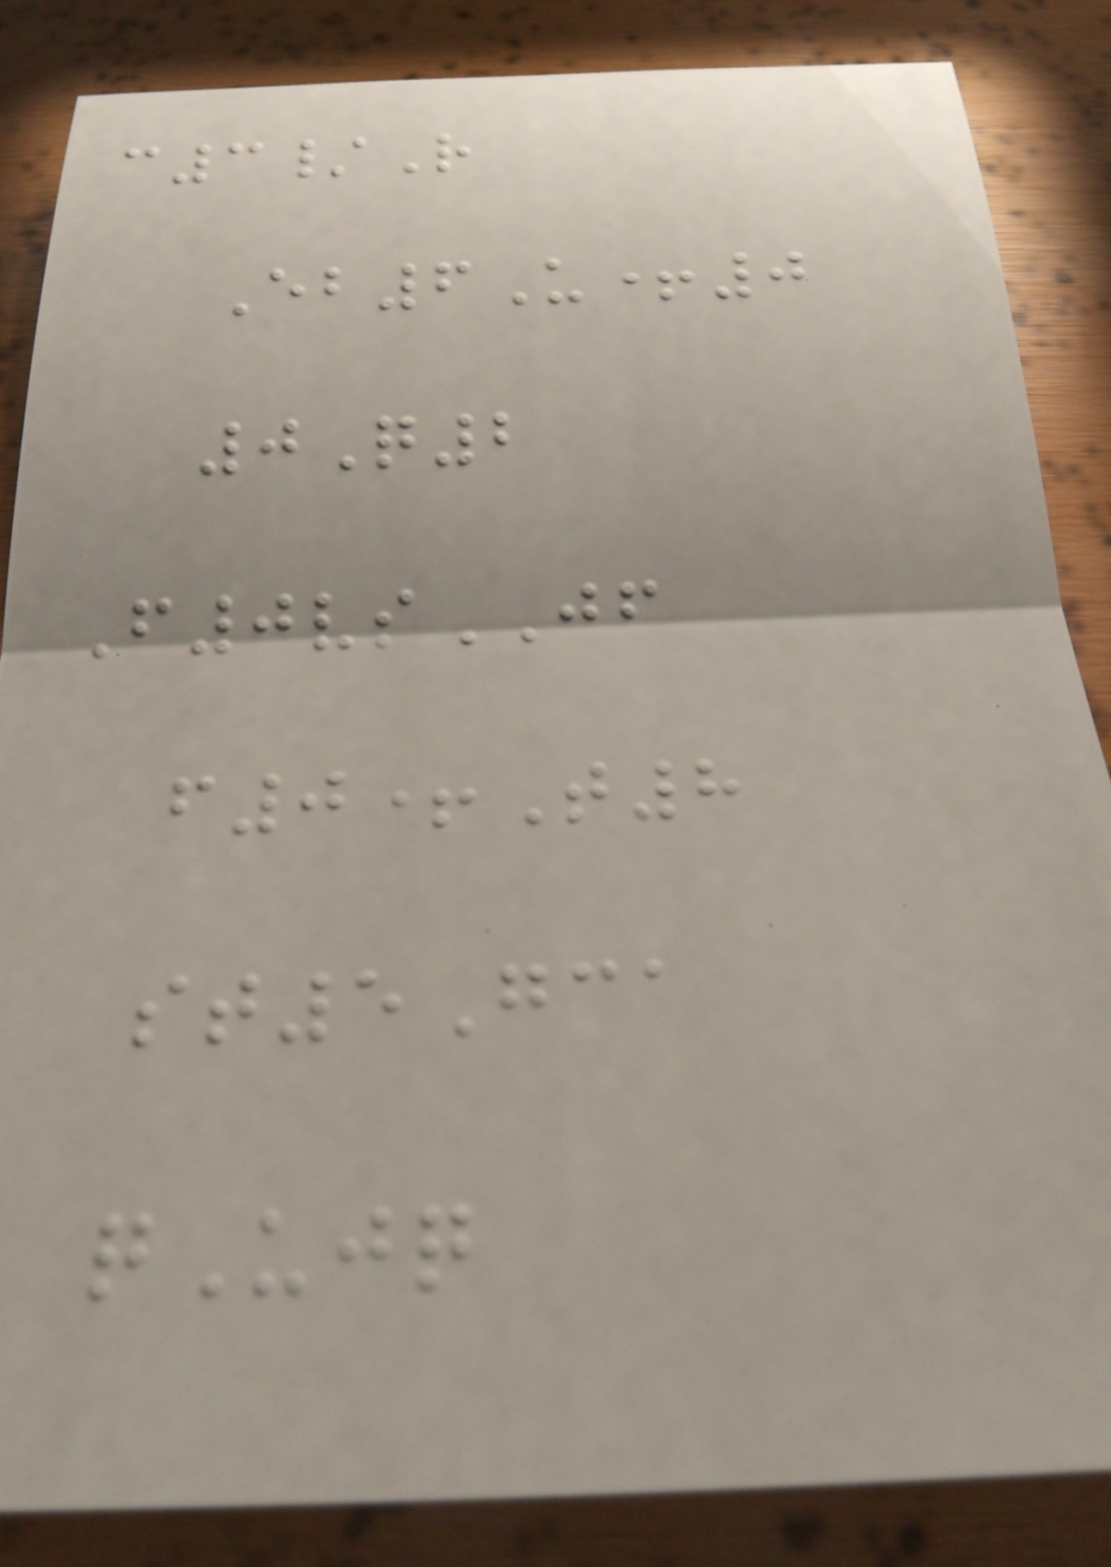c3/R
Eb6U+0
0Q2
F0vsJF
f0+T8
st5Gca
qUjq
